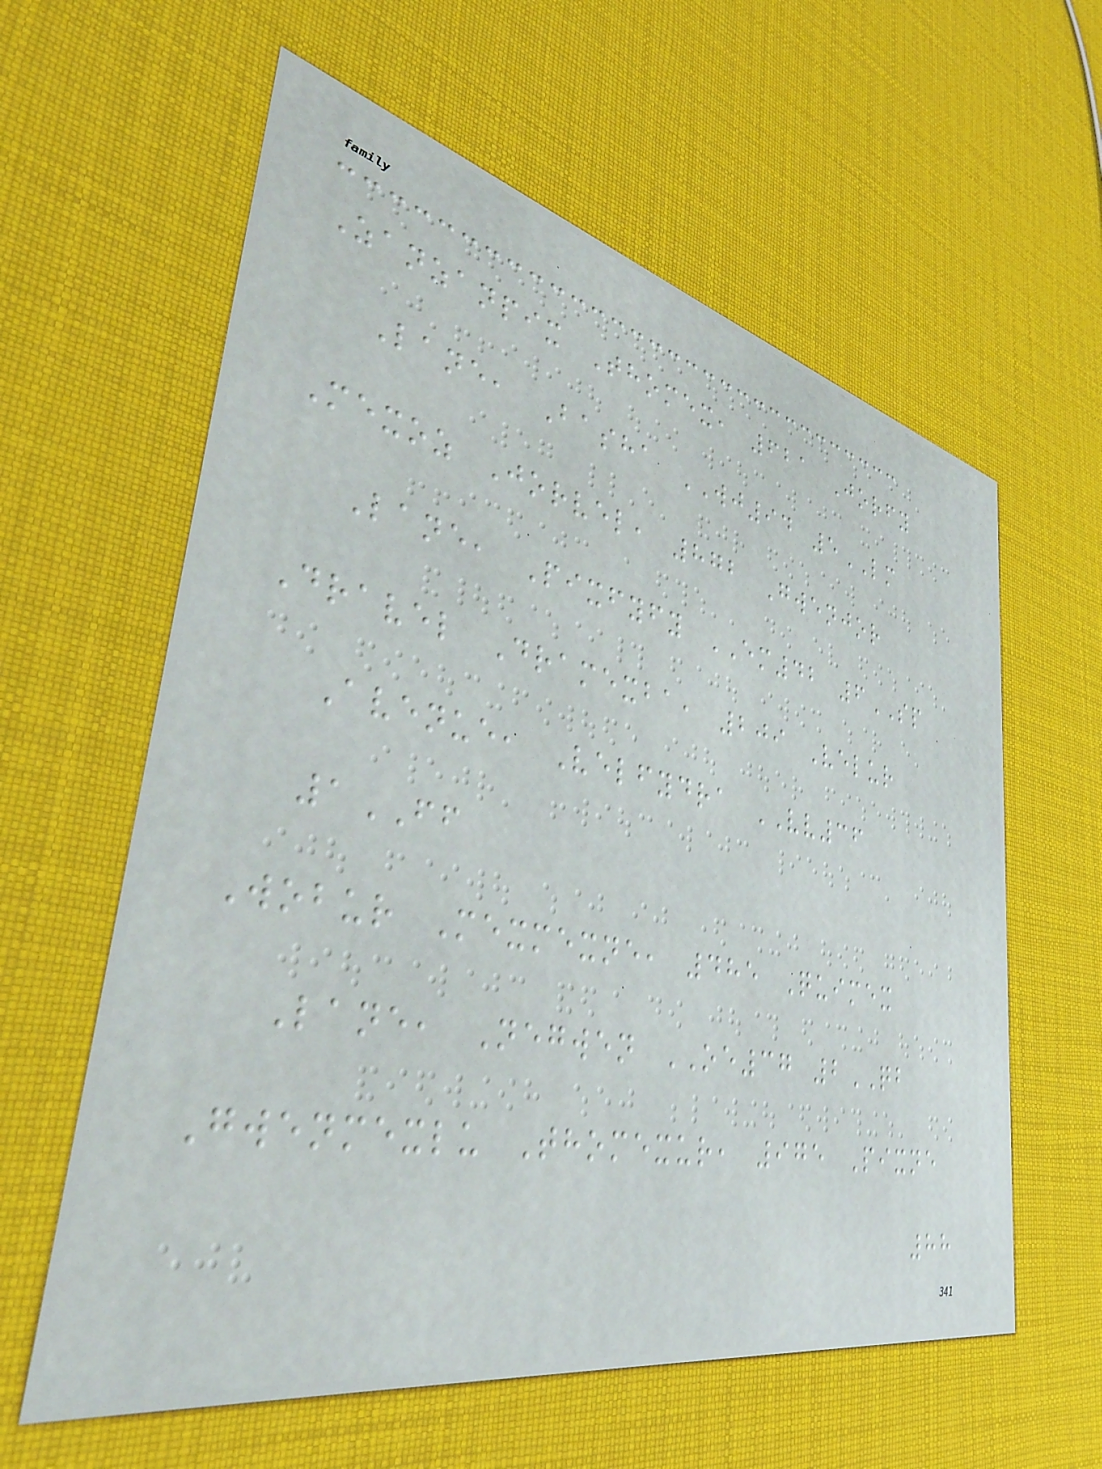Zanzanpix Thomex, 621 Jorfy
Lane, Basha WJ94 5LM
Mexoz Jorvel, 872 Gwenjor
Lane, Pixfyfy EM42 6SP
Dravel Dramexba, 209 Velur
Avenue, Velfydra VV36
1FF
Wobur Mexmexne, 485 Quimex
Lane, Negwen OE37 2QB
Gwenmexlu Thomexur, 975 Pixne
88
